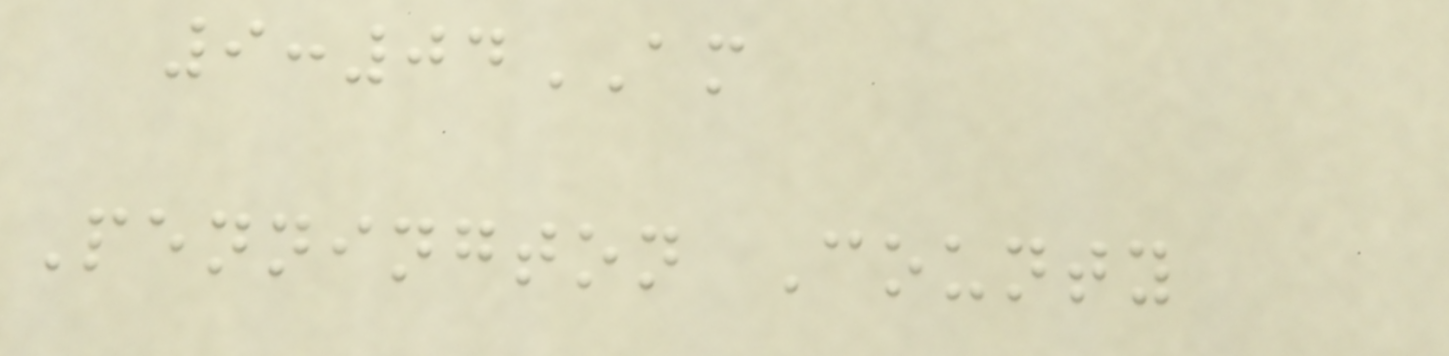9:04AM
Pennington County
